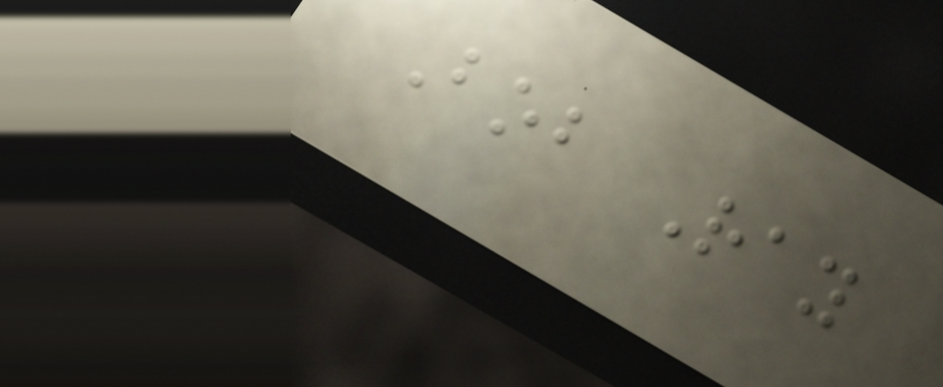Bob Ray
